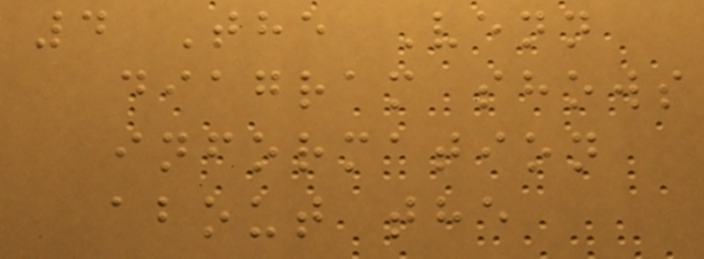4 The Venn
diagram shows
information
about the
